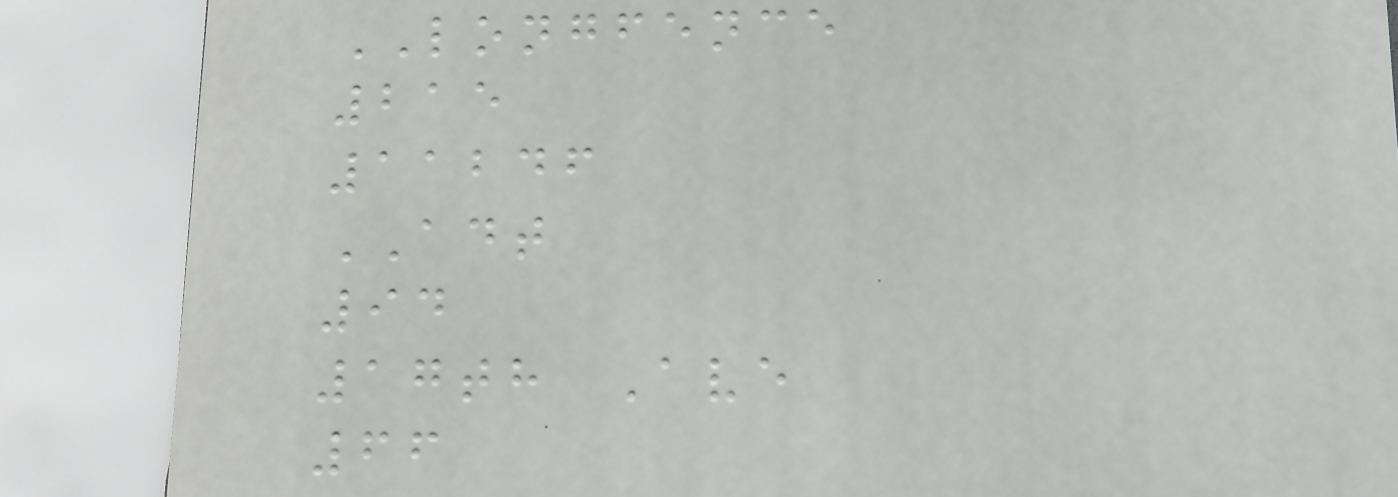LONGFENCE
215
11246
ADT
94
17th Ave
66
